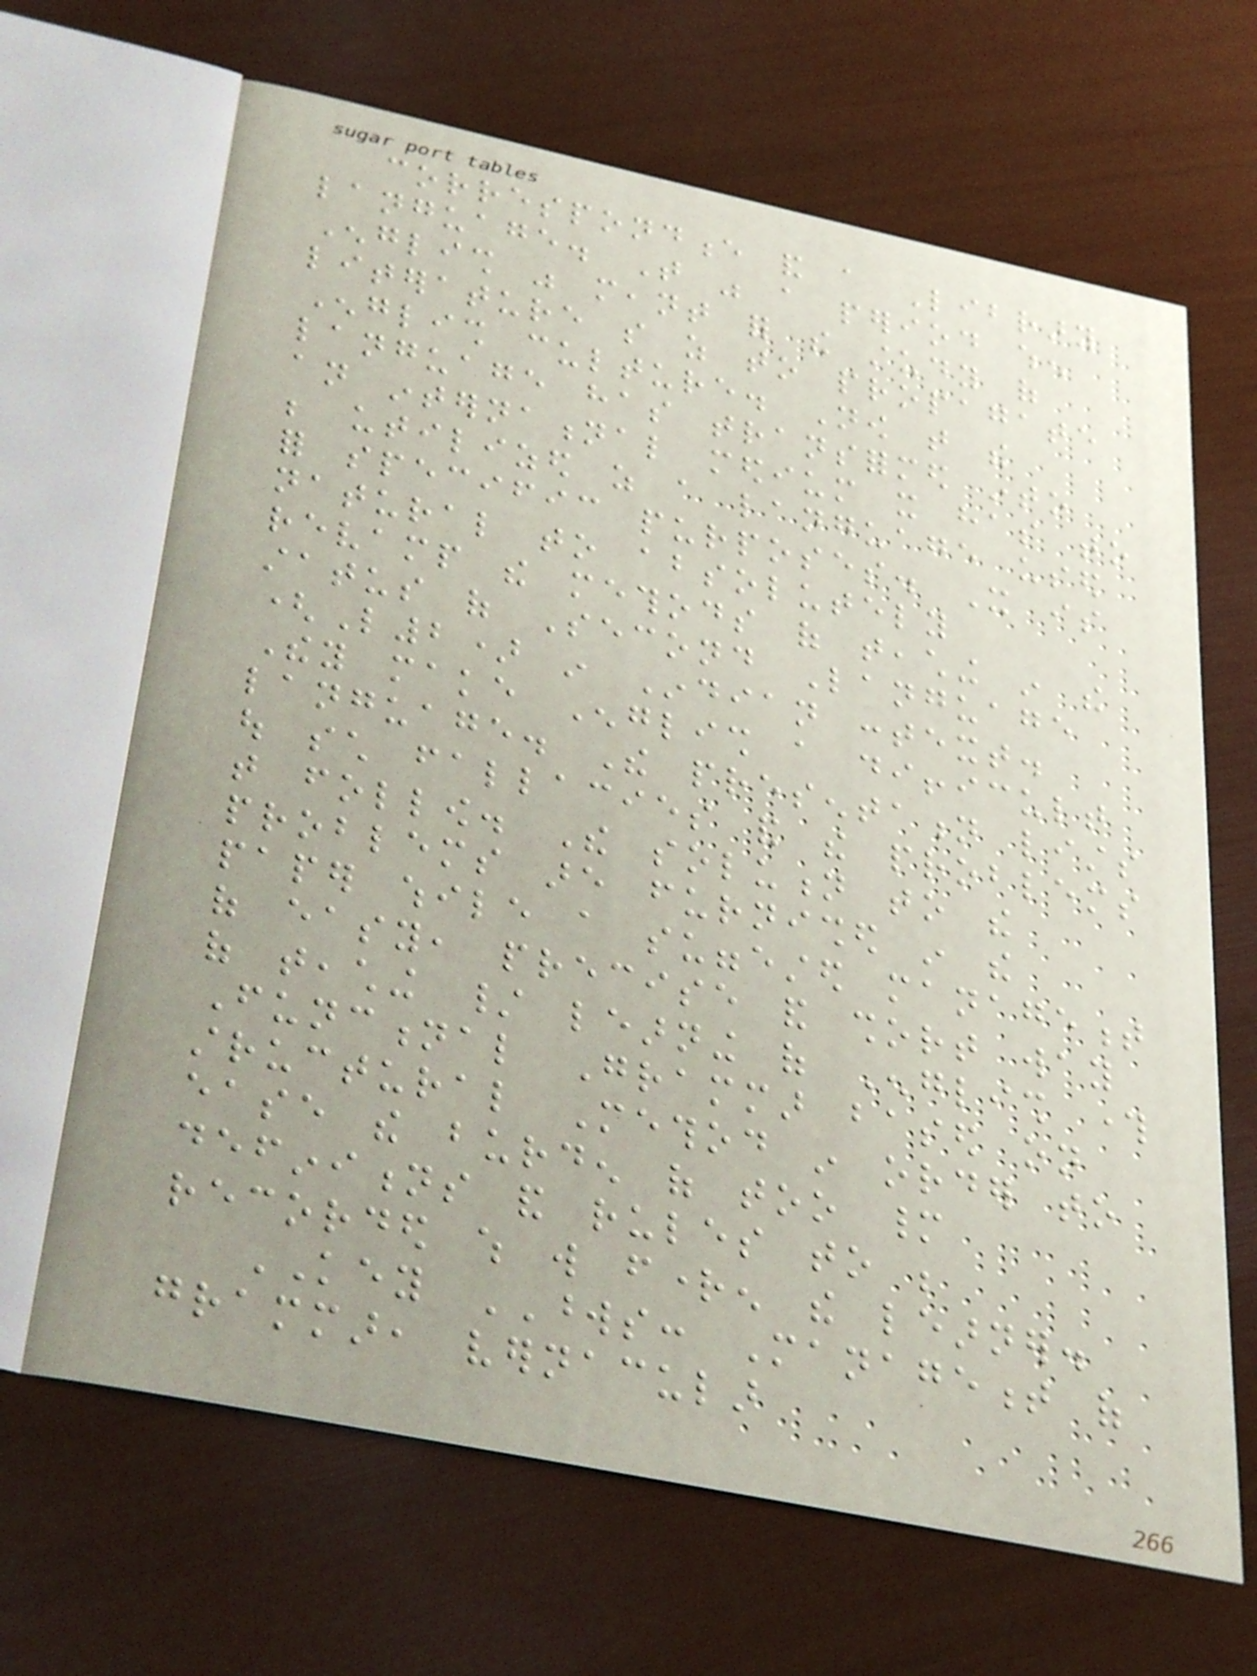correspondence and a Library
language. That was a period when
English was meant for the study of
literature so as to propagate
English culture. Now that the
language has transformed into
an international medium it has to
be utilized as a language used
for specific purposes. It is
natural to absolutely
revamp the methods of teaching in the
status of Second Language
(L2) in Indian context.
They make English a difficult
language. The presentation lists
out such fallacies and the problems
that follow. The solution to the
problems are furnished in the
paper while a suggested management
of easy, precise and short way
of teaching / learning of English through
Functional Grammar based on
structural Method in order to
ease the burden of too many
definitions and rules to be
recorded which will frighten the learner.
KEY WORDS: Management of
grammar, vernacular
